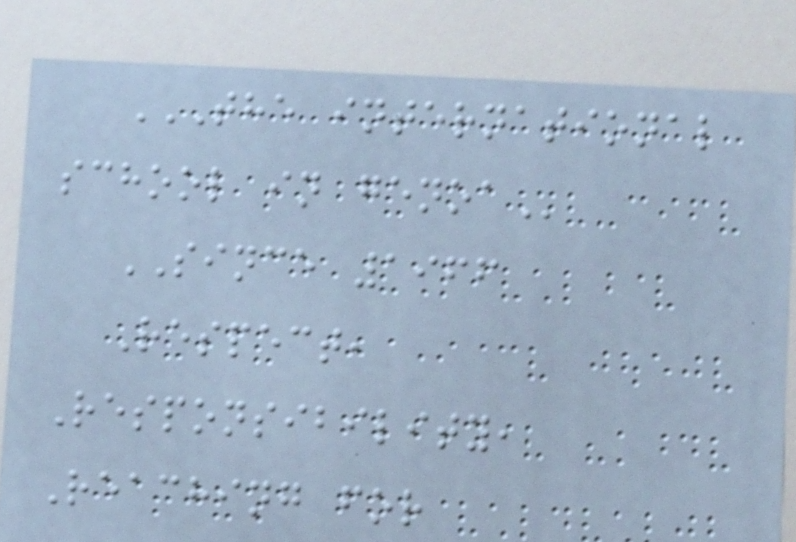THE INTERNATIONAL
SCHOOL IN GENOA
SINCE 1966
Respect,
Responsibility,
Reaching for
